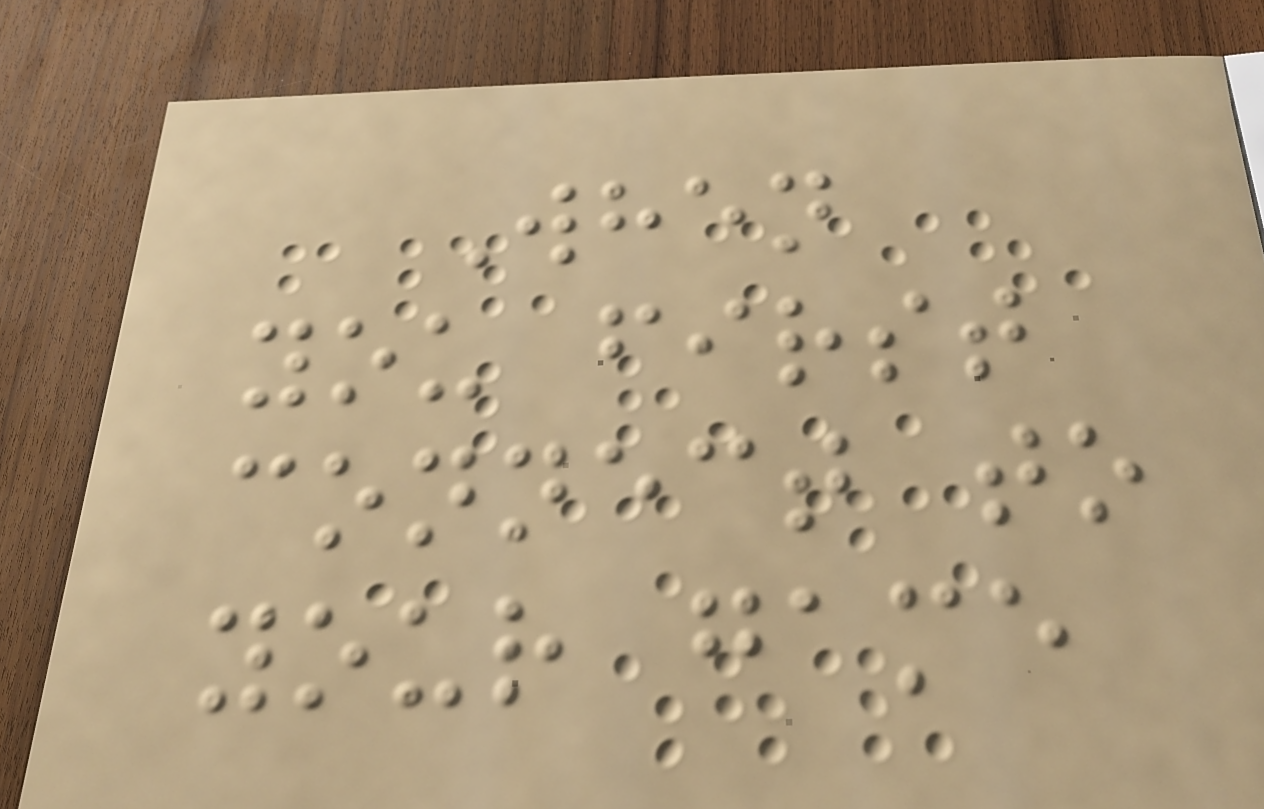When
you first
connect to
your game
